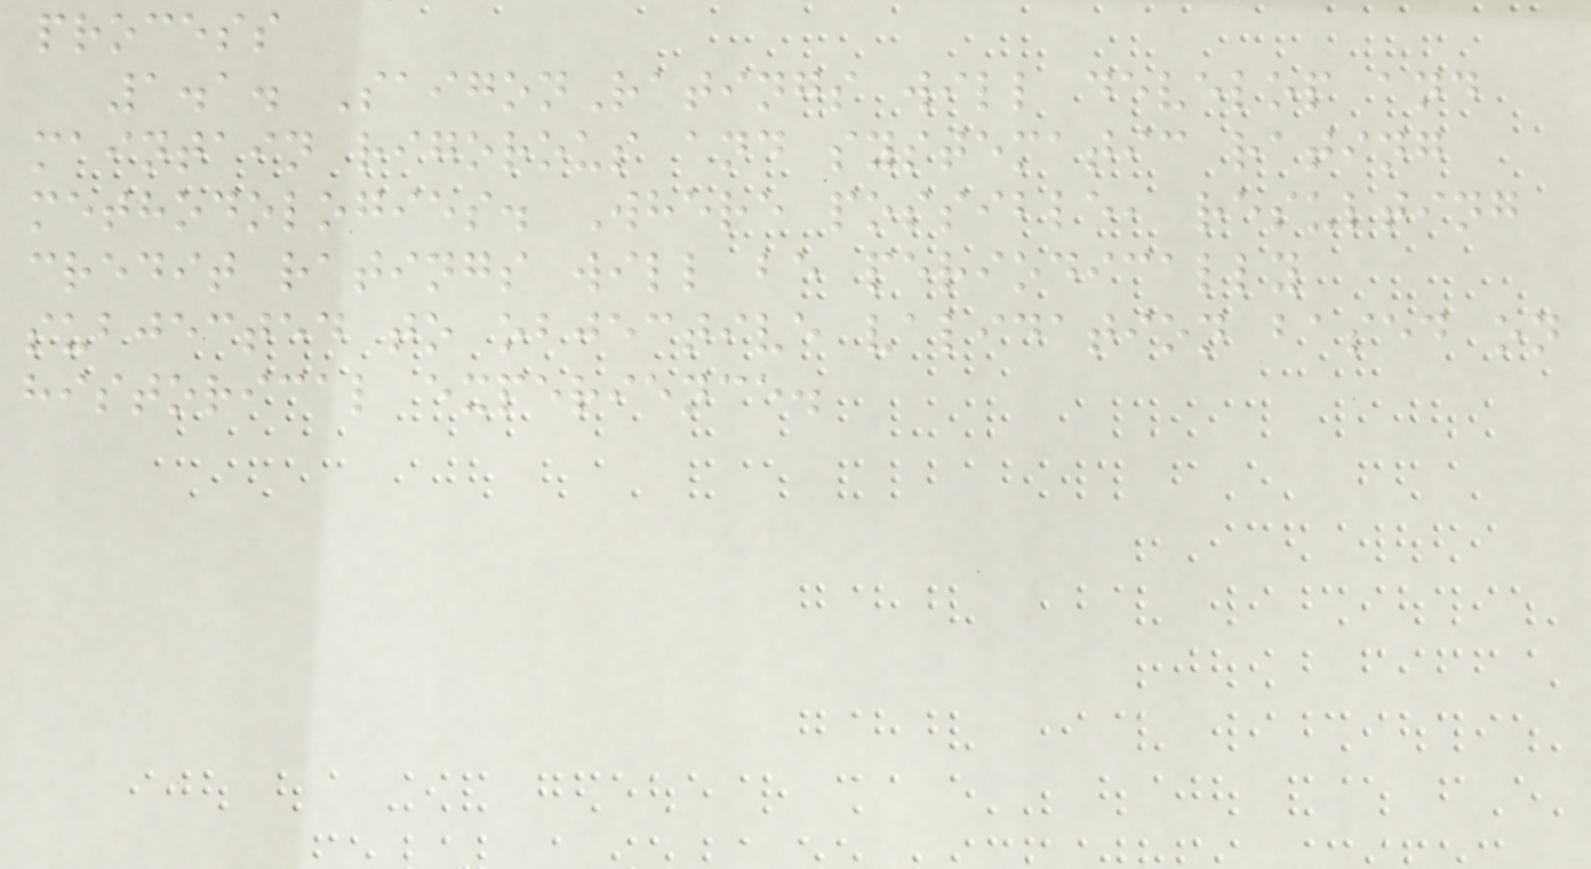process
1.1. SaigonRatings will develop and
maintain rigorous and systematic rating
methodologies. Where possible, resulting
credit ratings will be periodically
subjected to objective validation based on
historical experience.
